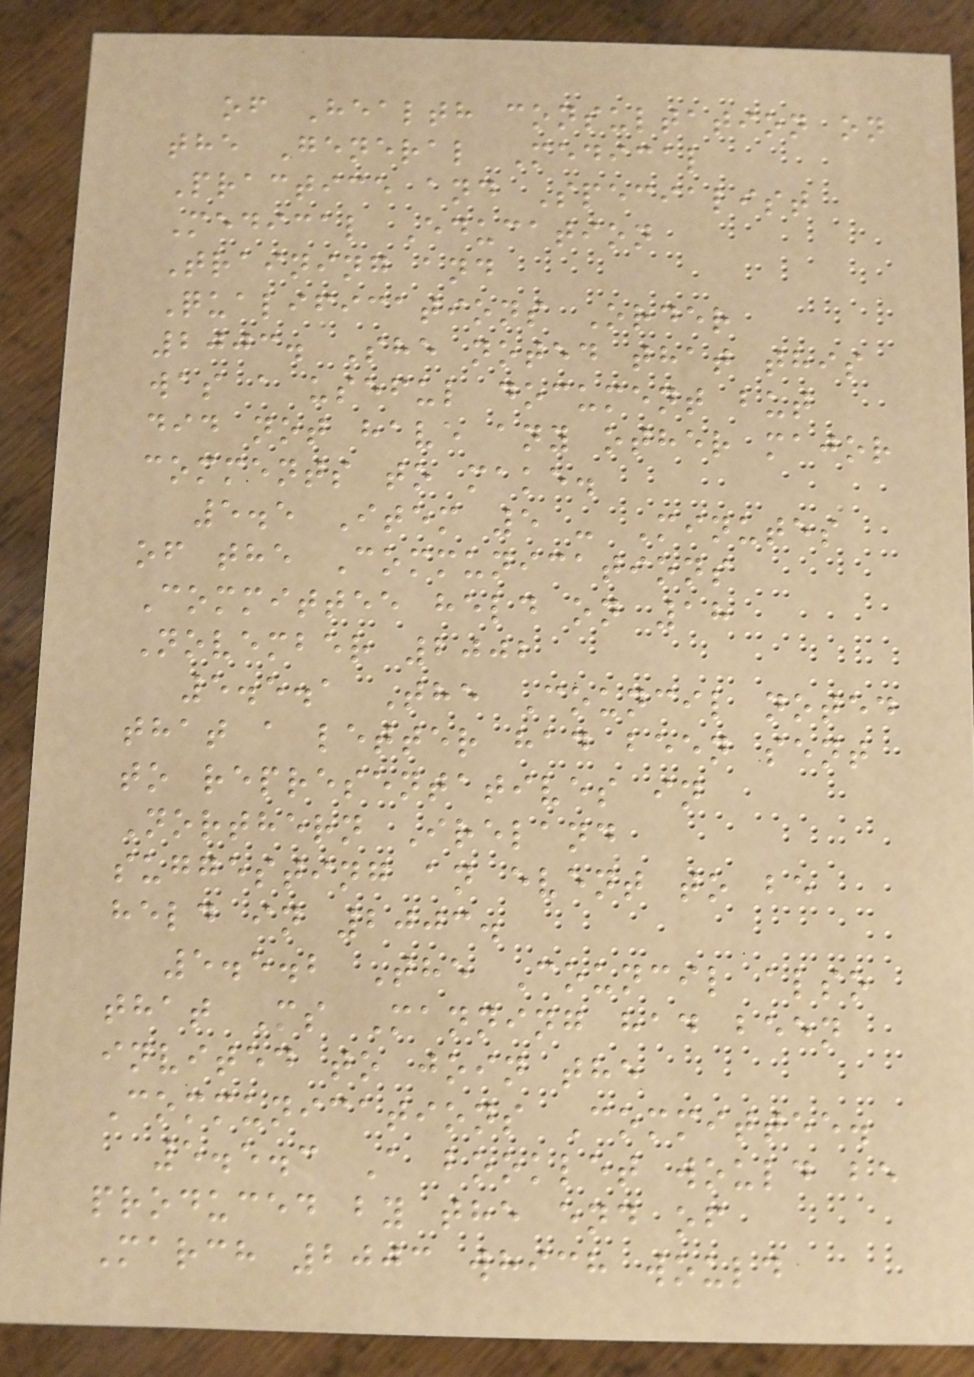of Health consultation on
the General Medical
Practice and Specialist
Medical Education
Training and
Qualifications Order
2003. She noted that this
was a useful document but
did not have any other major
comments to make.
5.5 Item 5 - Minutes
of the Communications
Committee held on 18
November 2002
5.5.1 The Council noted
that a letter had been sent
to representatives in
Northern Ireland
suggesting an event to be
held in 2003.
5.5.2 The Council also
that Ms Manning had been
invited to join the
Communications Committee.
5.5.3 A booklet would be
produced by the end of
March 2003 which would
